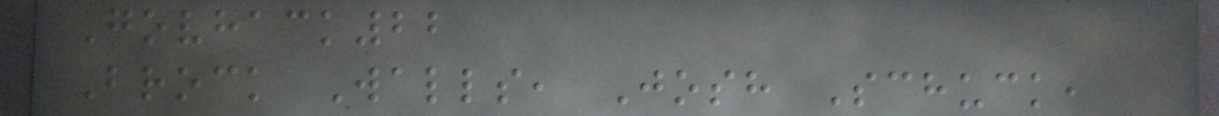Govhack22
Brock Walls, Josh Schuck,
